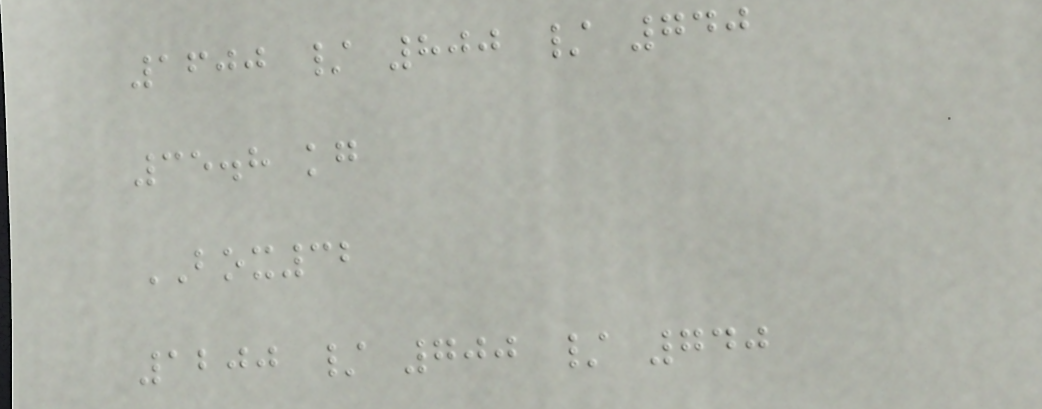1600 / 800 / 740
35.8 kg
BOX32
1200 / 700 / 740
